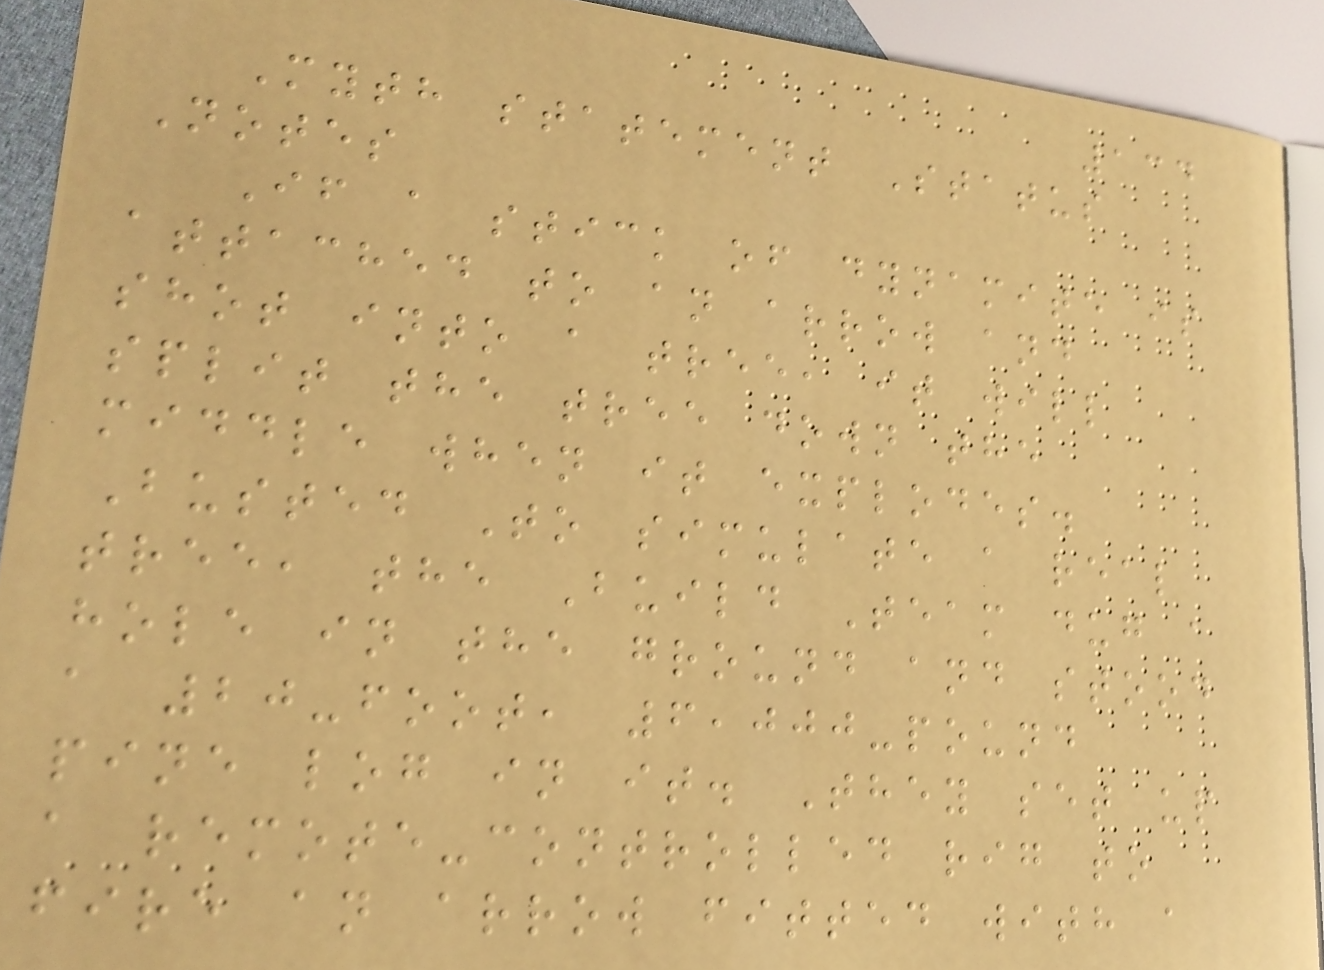134
Myth statement Status
Notes
If a stick of dynamite is
attached to an arrow and
shot into a tree, it will
split the tree down the
middle when it explodes.
Busted To simulate a real
tree, the Build Team dug a
hole in the ground and stood
a 20-foot, 6,000-pound
pine log in it. They set up
a remote-controlled rig to
fire an arrow fitted with a
